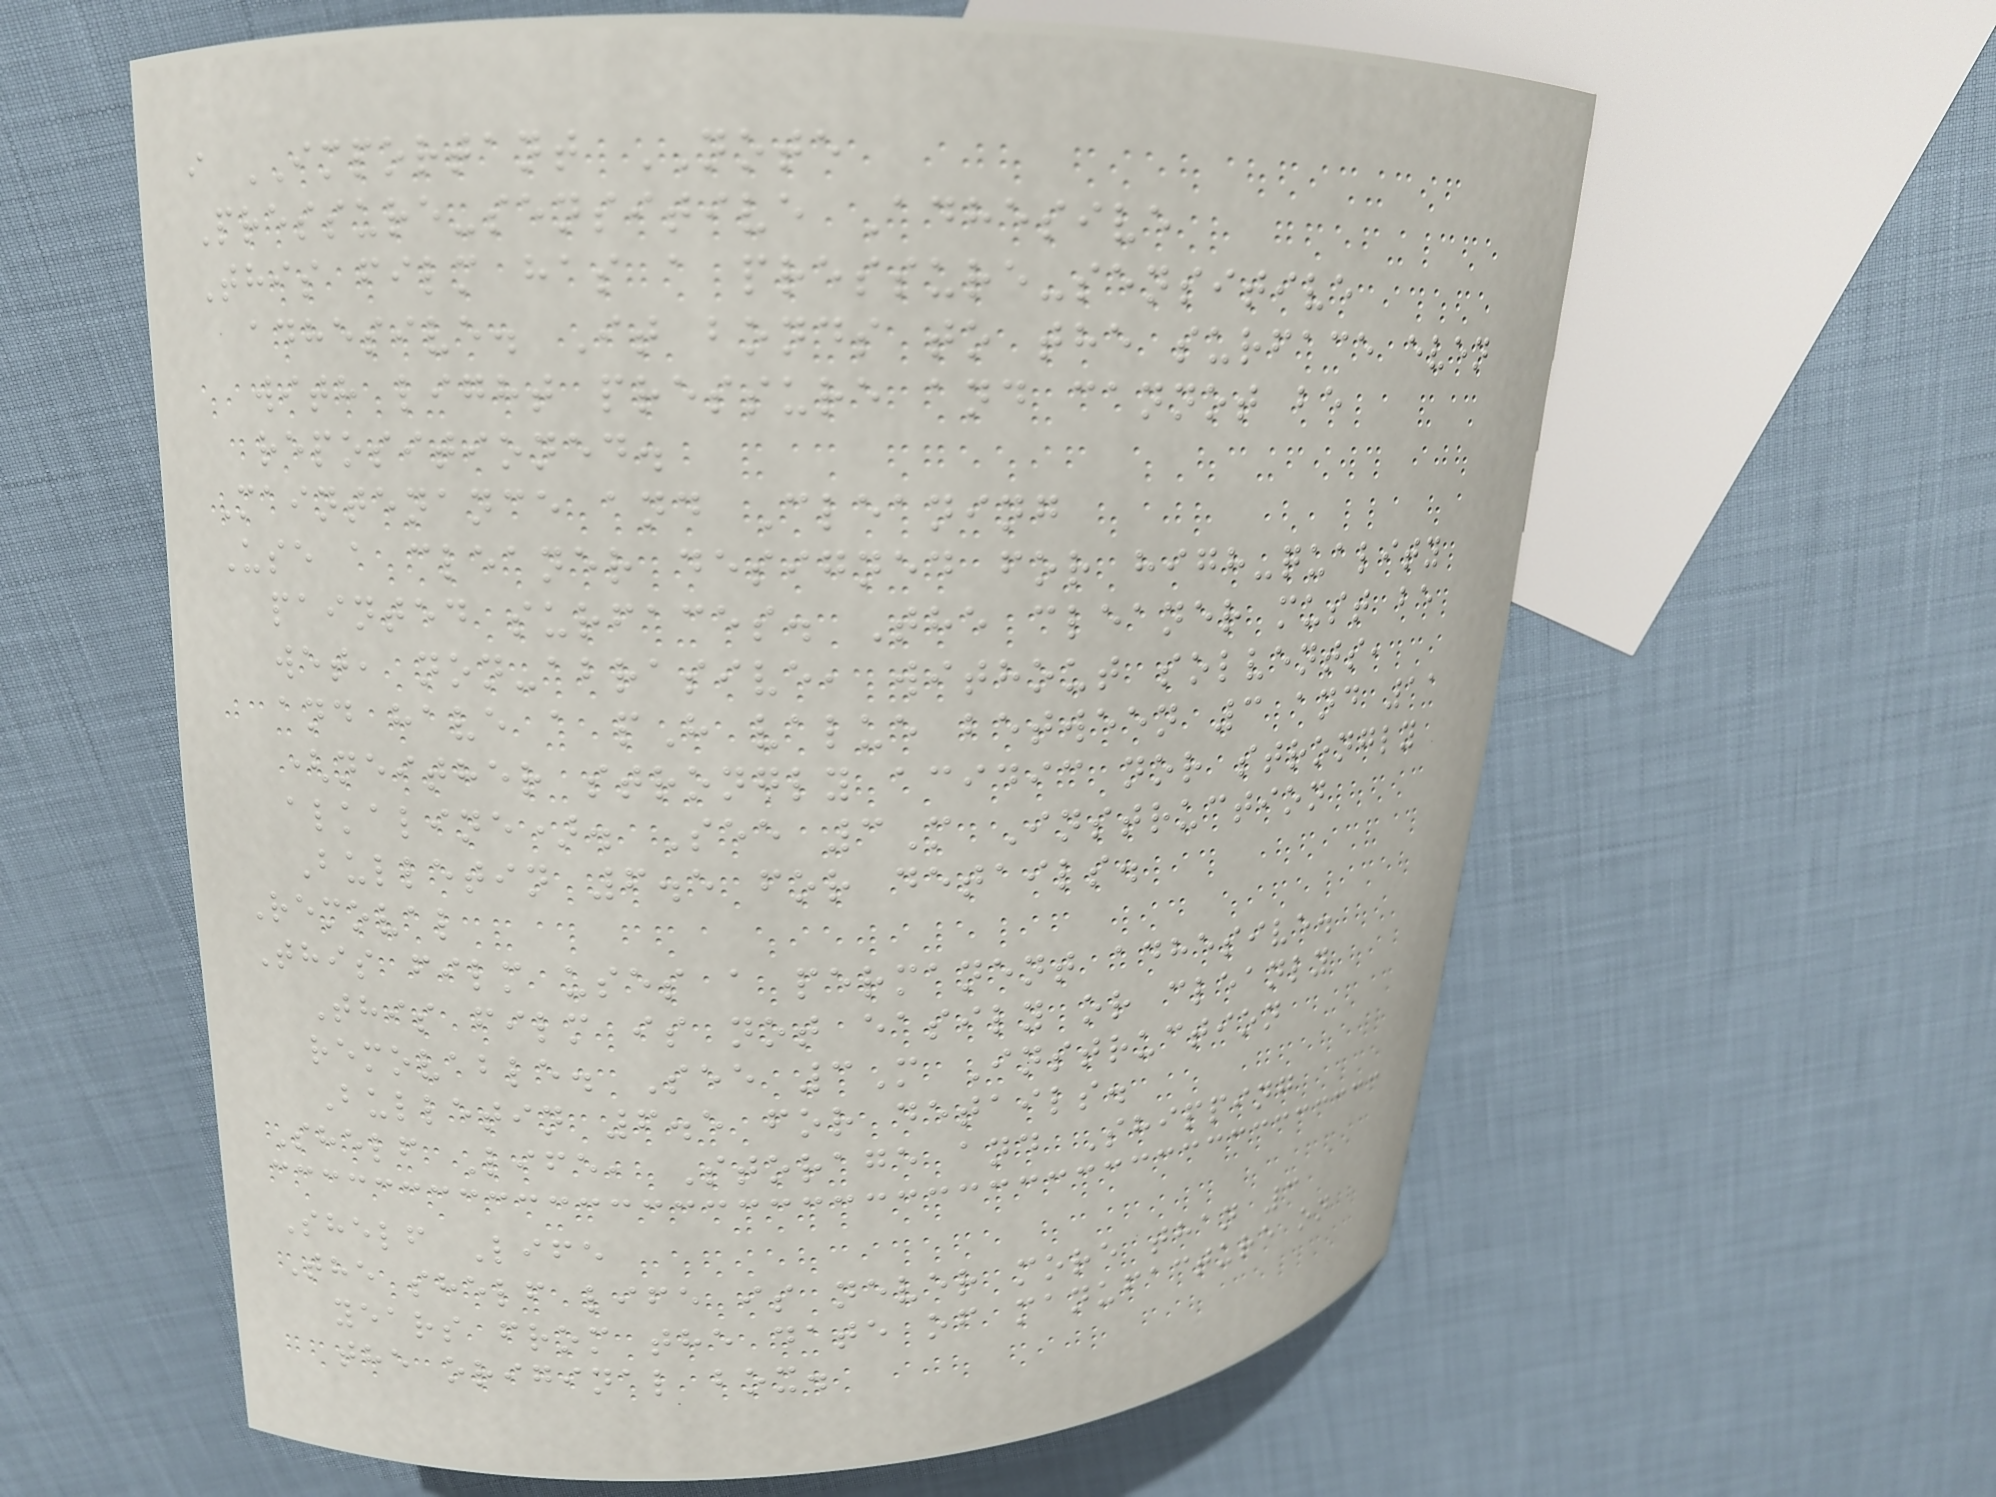i IMPORTANT NOTE
Pressure-sensitive Adhesive
This film has a pressure-sensitive
adhesive. It bonds to the surface even
with light pressure and cannot be
repositioned.
Maintenance and Cleaning
Use a cleaner designed for high-quality
painted surfaces. The cleaner must be
wet, non-abrasive, without solvents,
and have a pH value between 3 and 11
(neither strongly acidic nor strongly
alkaline). See 3M Instruction
Bulletin 6.5 for details.
Removal
This film uses a permanent adhesive.
This film is not easily or cleanly
removable. See 3M Instruction
Bulletin 6.5 for details.
Shelf Life, Storage and Shipping
Shelf Life
The shelf life is never more than 3
years from the date of manufacture on
the original box.
